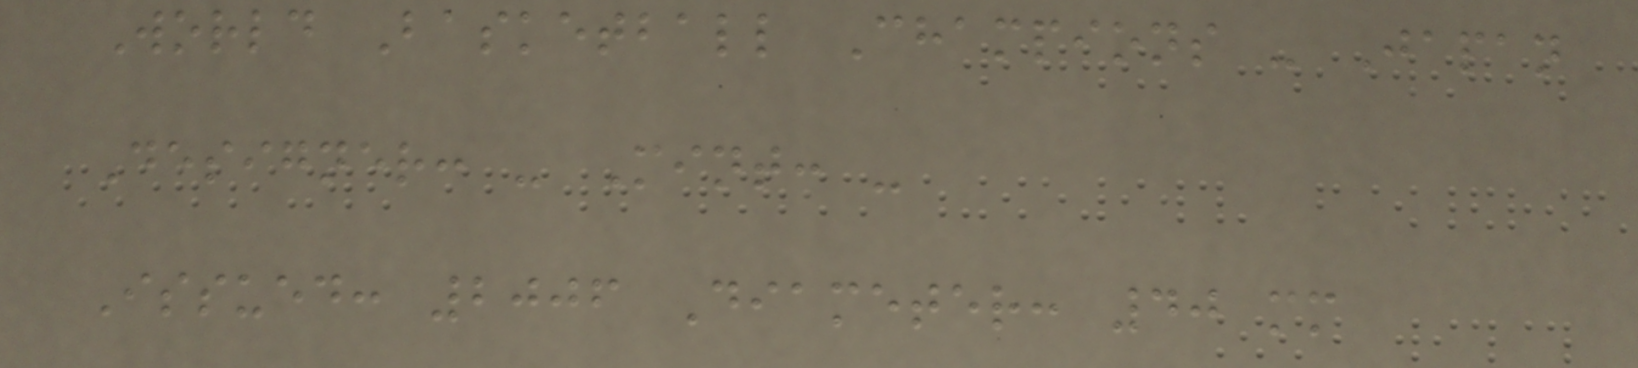World Basketball Champions - Japan
Designer: - Mint: -
Issued: 2006 Diameter: 40 mm
